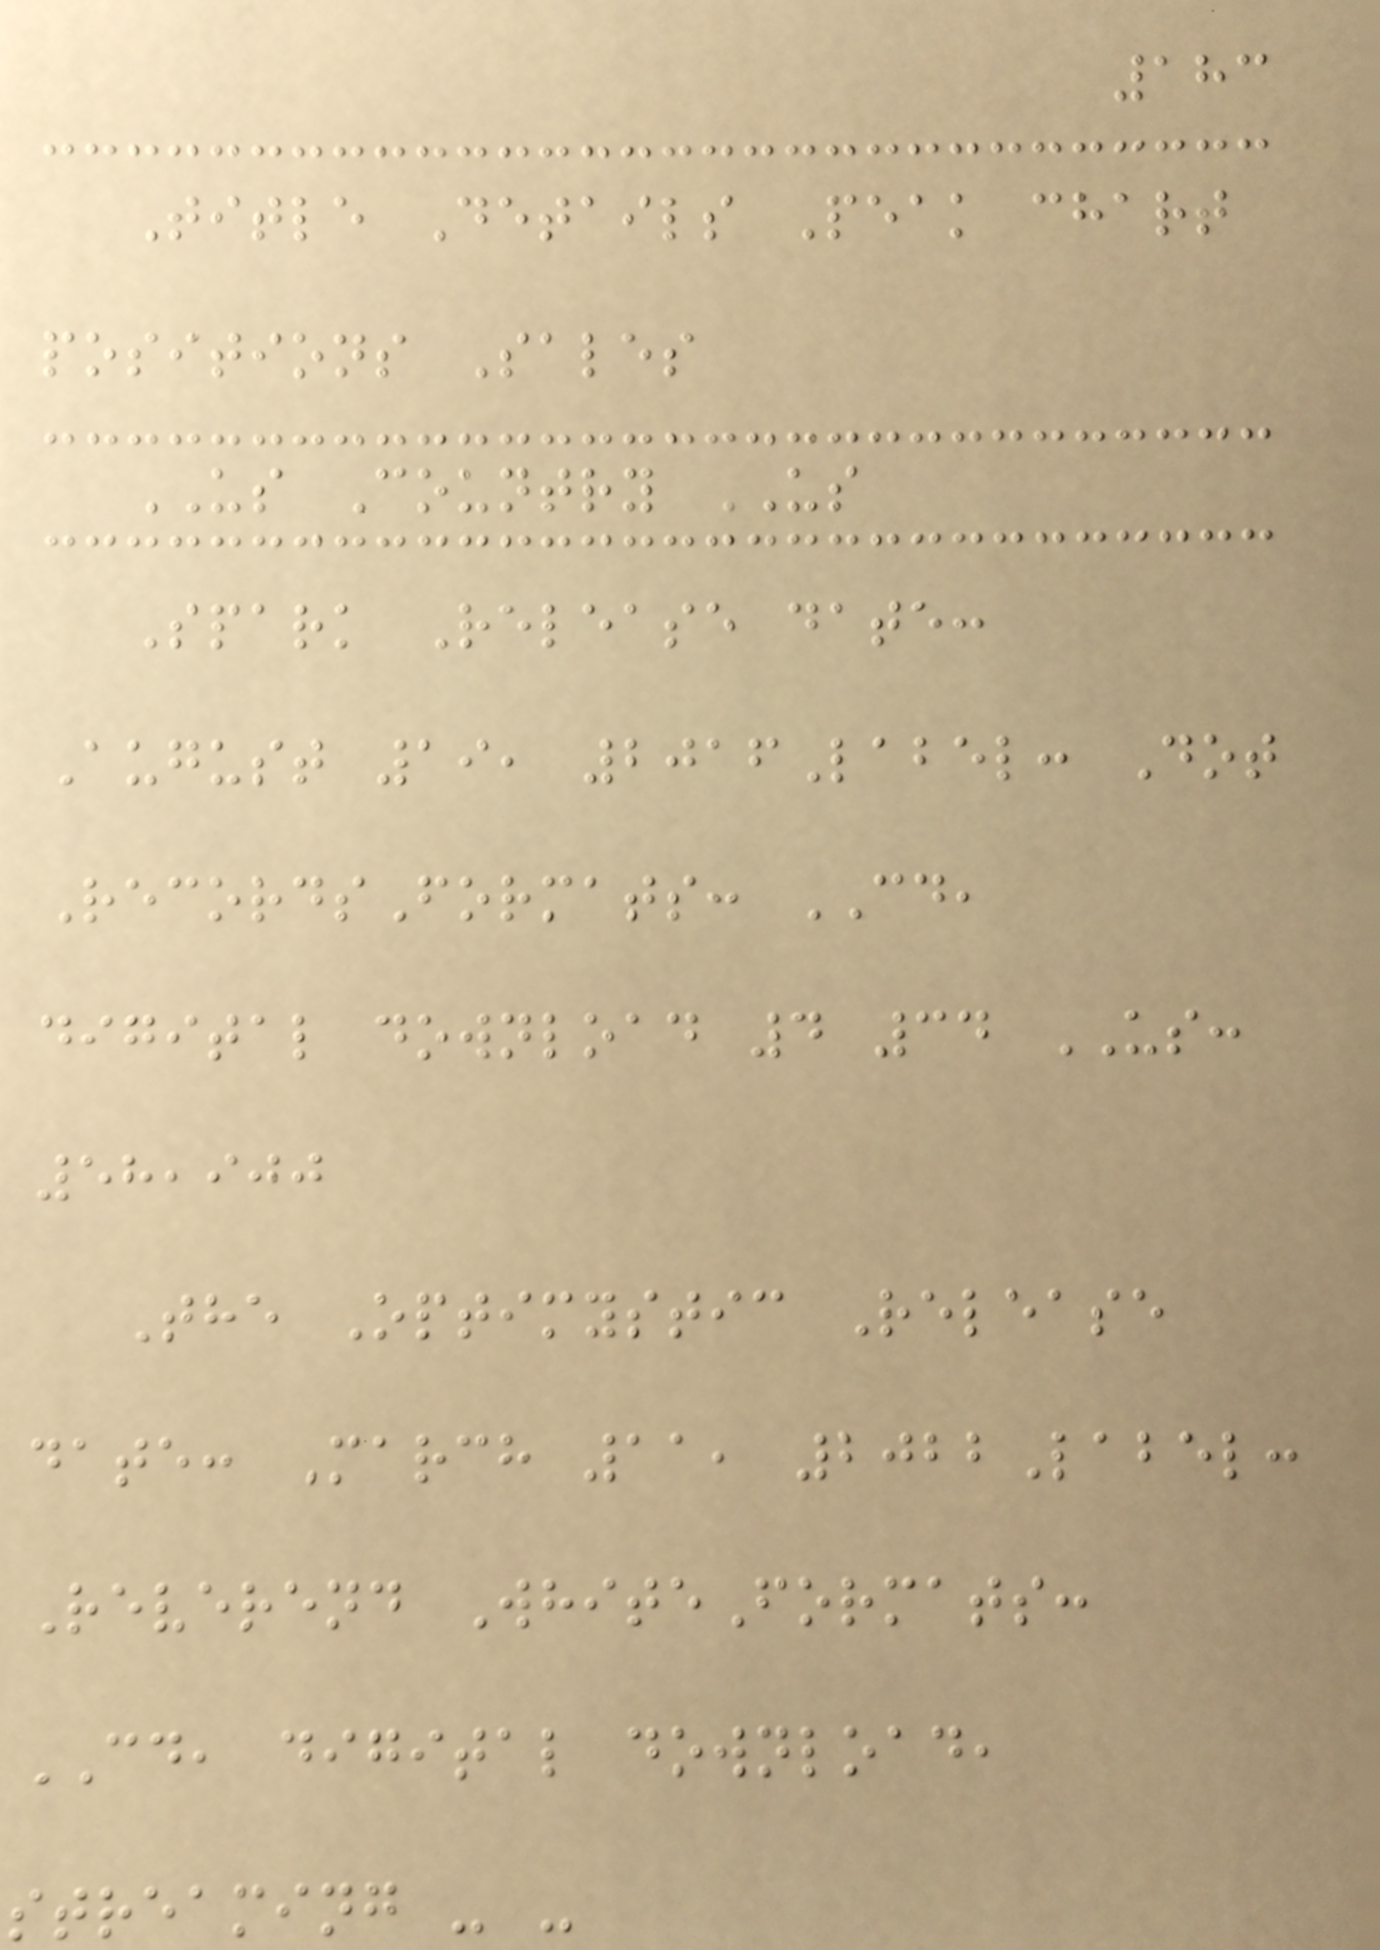183
Title Details Peak chart
positions Sales
US Country US
Spark Release date:
August 19, 2016Label: Dot
RecordsFormats: CD,
digital download 4 34 US:
58,900
The Optimystic Release
date: March 11, 2022Label:
Reverend WhiteFormats:
CD, digital download,
streaming - -
